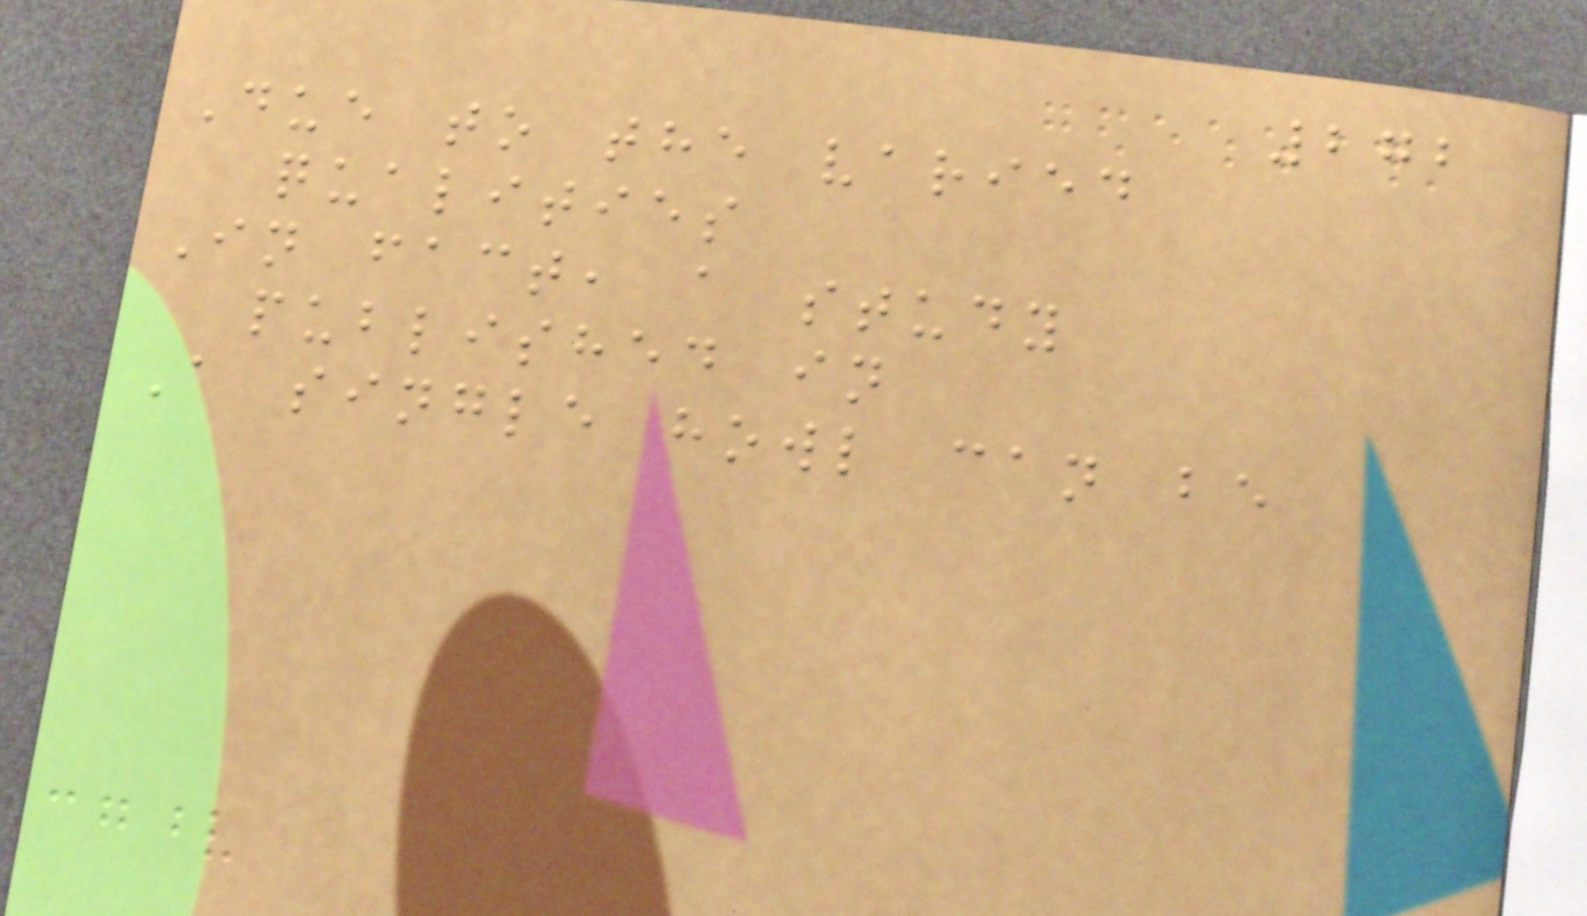272
Due to the varied
qualities
In fact, a study
published in
A single howl can be
